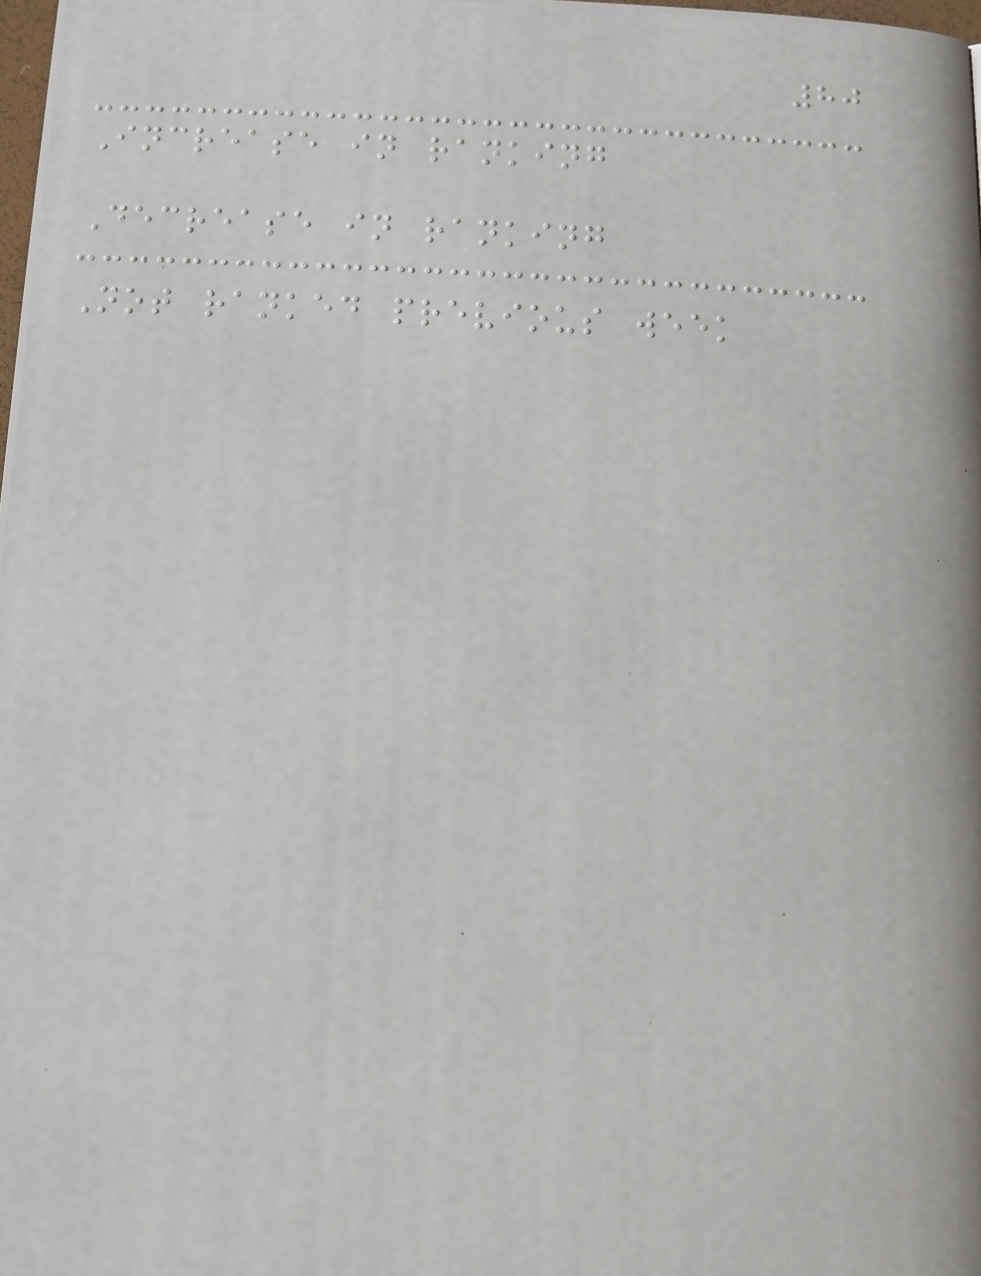80
Increase in ranking
Decrease in ranking
Not ranked previous week
